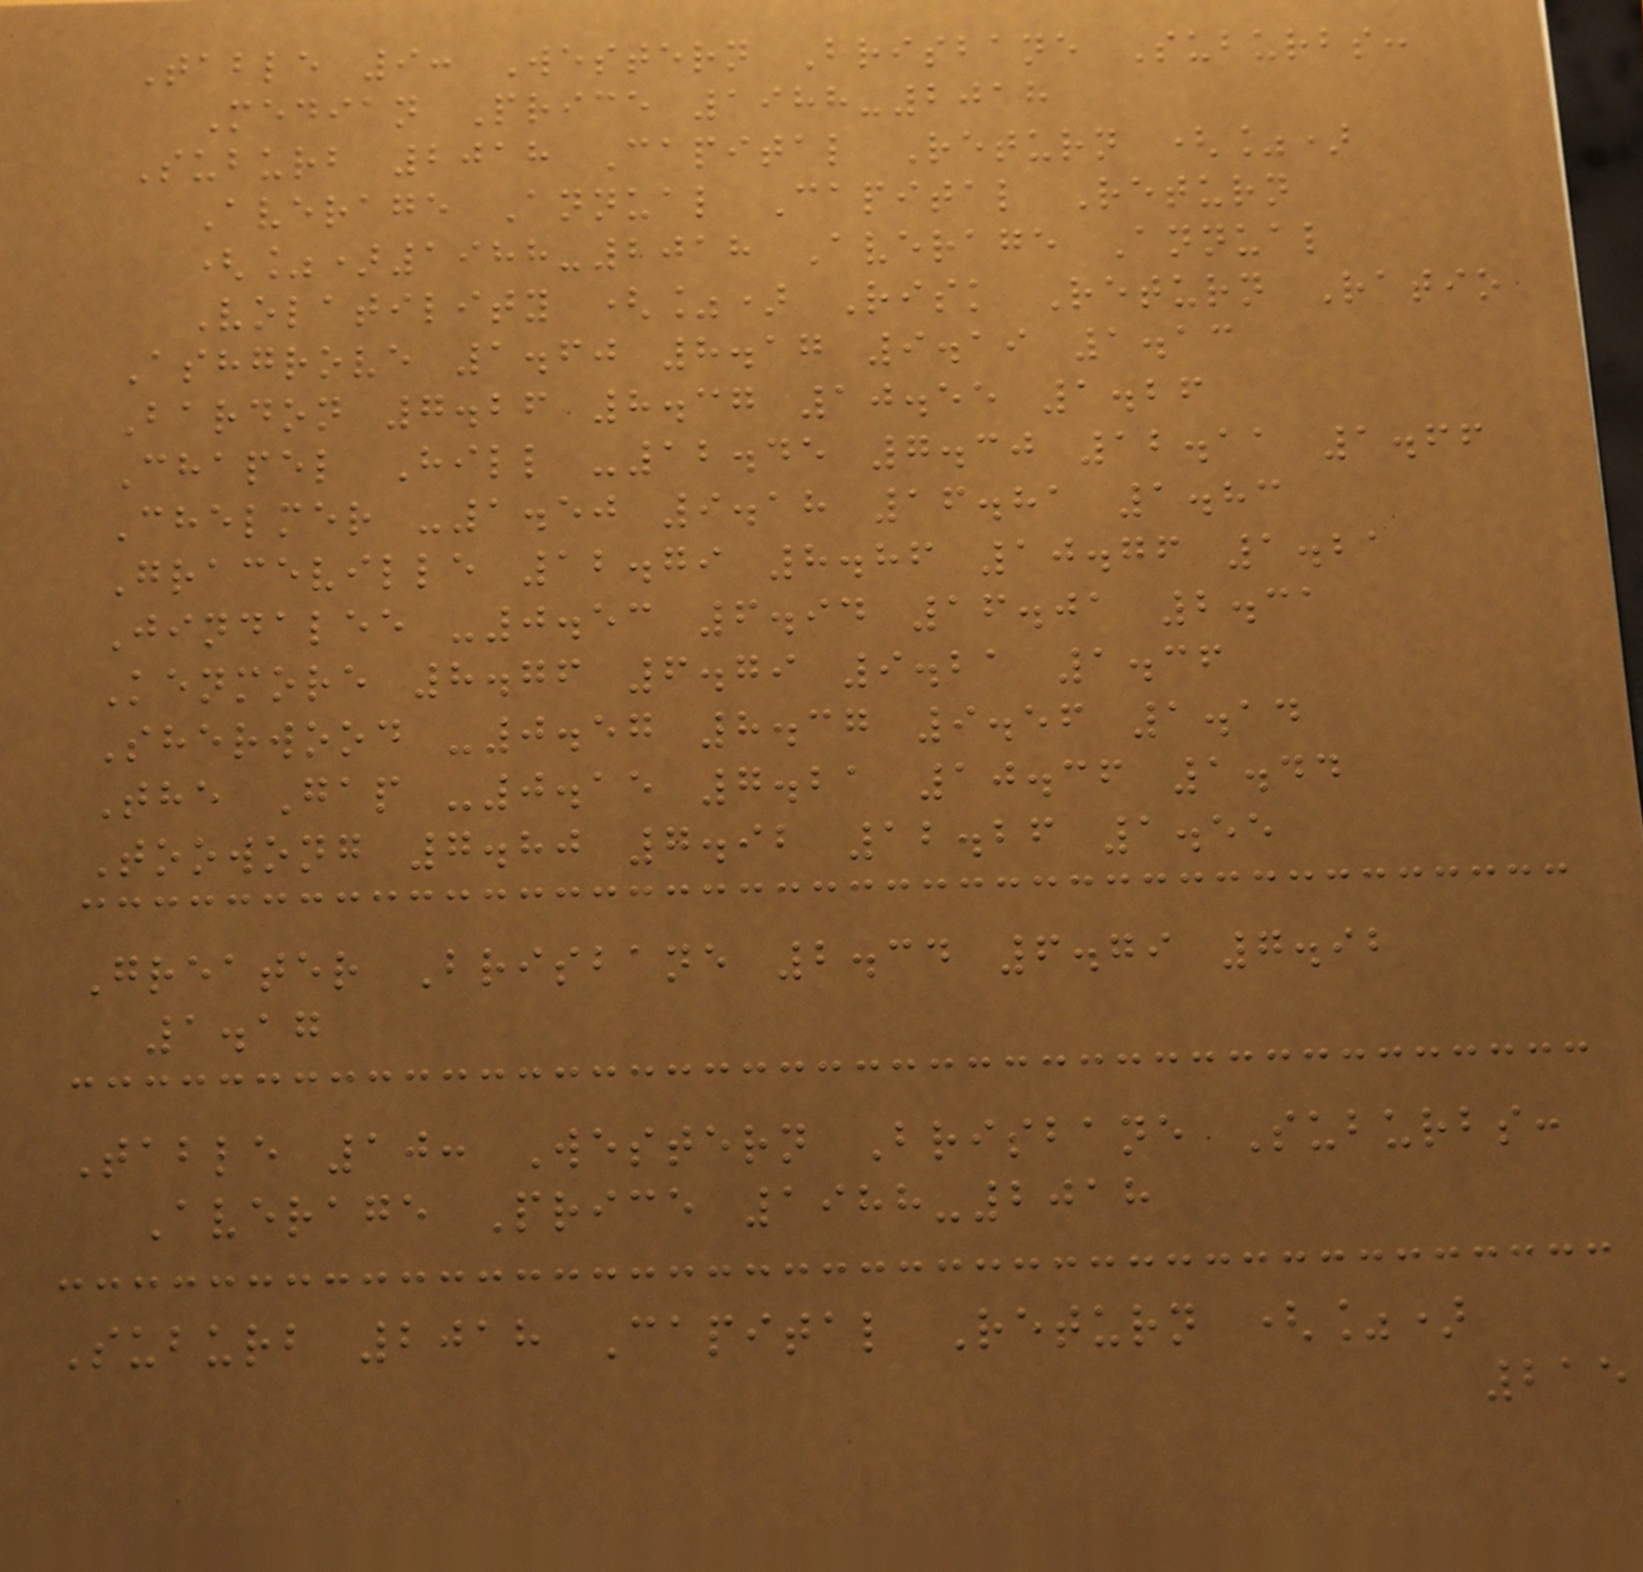Table 9: Western Brisbane Suburbs:
Median Price 1988-2018
Suburb 2018 Capital Return (%)
Average Annual Capital Return
(%)1988-2018 Average Annual
Volatility (%) Risk Return Ratio
Ashgrove 1.60 8.17 9.19 1.13
Bardon 7.26 8.37 10.55 1.26
Chapel Hill -12.45 7.30 12.11 1.66
Chelmer -1.50 9.18 16.81 1.83
Graceville 12.79 8.86 10.76 1.21
Jindalee -0.53 6.94 16.01 2.31
Kenmore 8.76 6.79 9.21 1.36
Sherwood -0.57 8.37 9.56 1.14
The Gap -0.15 7.21 10.36 1.44
Toowong 7.80 7.92 12.26 1.55
Greater Brisbane 2.34 6.79 7.92
1.17
Table 10: Western Brisbane Suburbs:
Average Price 1988-2018
Suburb 2018 Capital Return (%)
215
